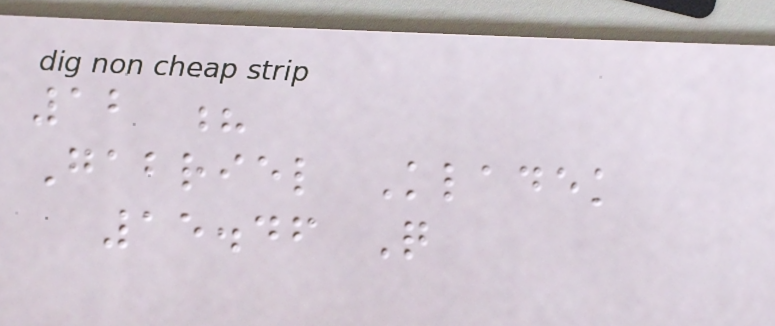12 ?
Gabriel Kladek
15.46 Q
